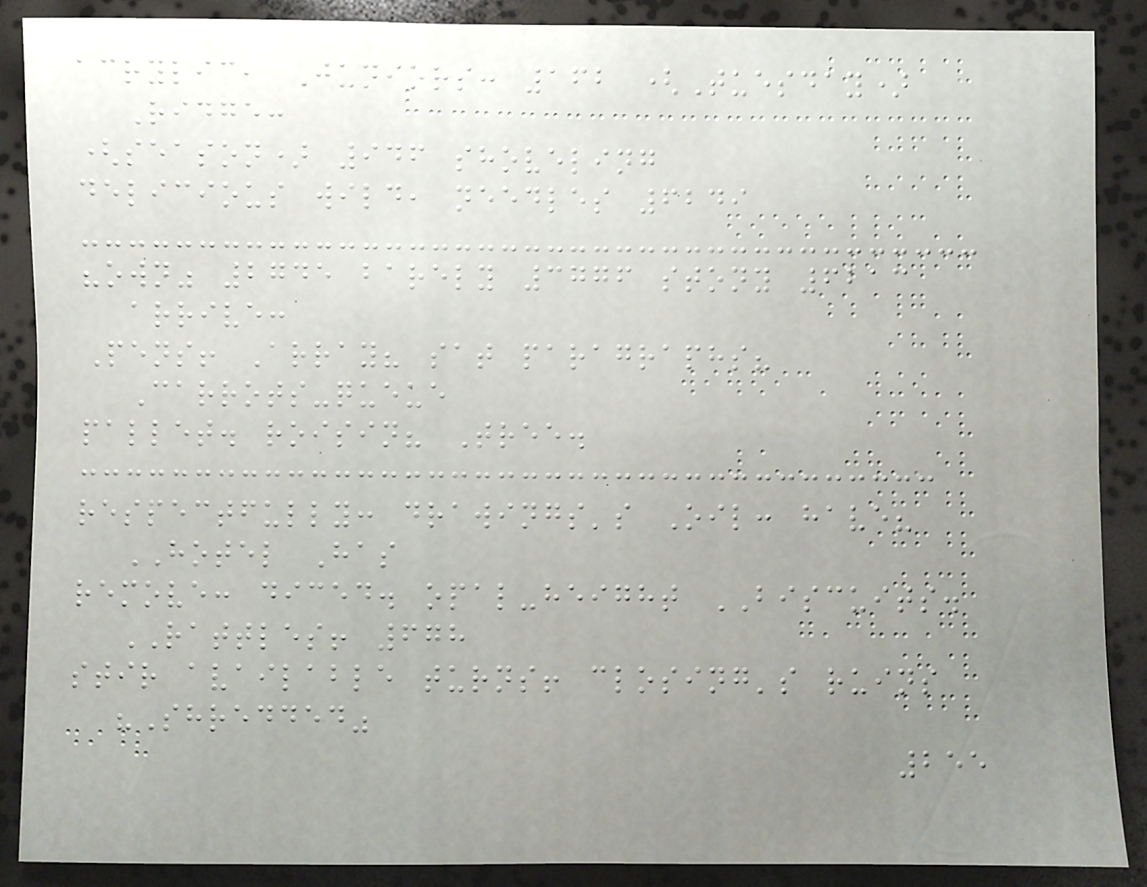acrylic, Juniors: 162 (Tuesday)
Ridge:
(season) 946 shoveling
delicious wild, needles 6249
"own" 2745 barely 3776 stony 6213
arrive:
Pens! Array? sat paragraphs?
Carrots-queue
pallet. roisin? Tree.
respectfully: drawings's Oil: have?
HOTEL Has
remove: diced. opal-height BISCUITS.
RATTLES! 678
stir available turns! closing's ruins
"Shredded"
255
